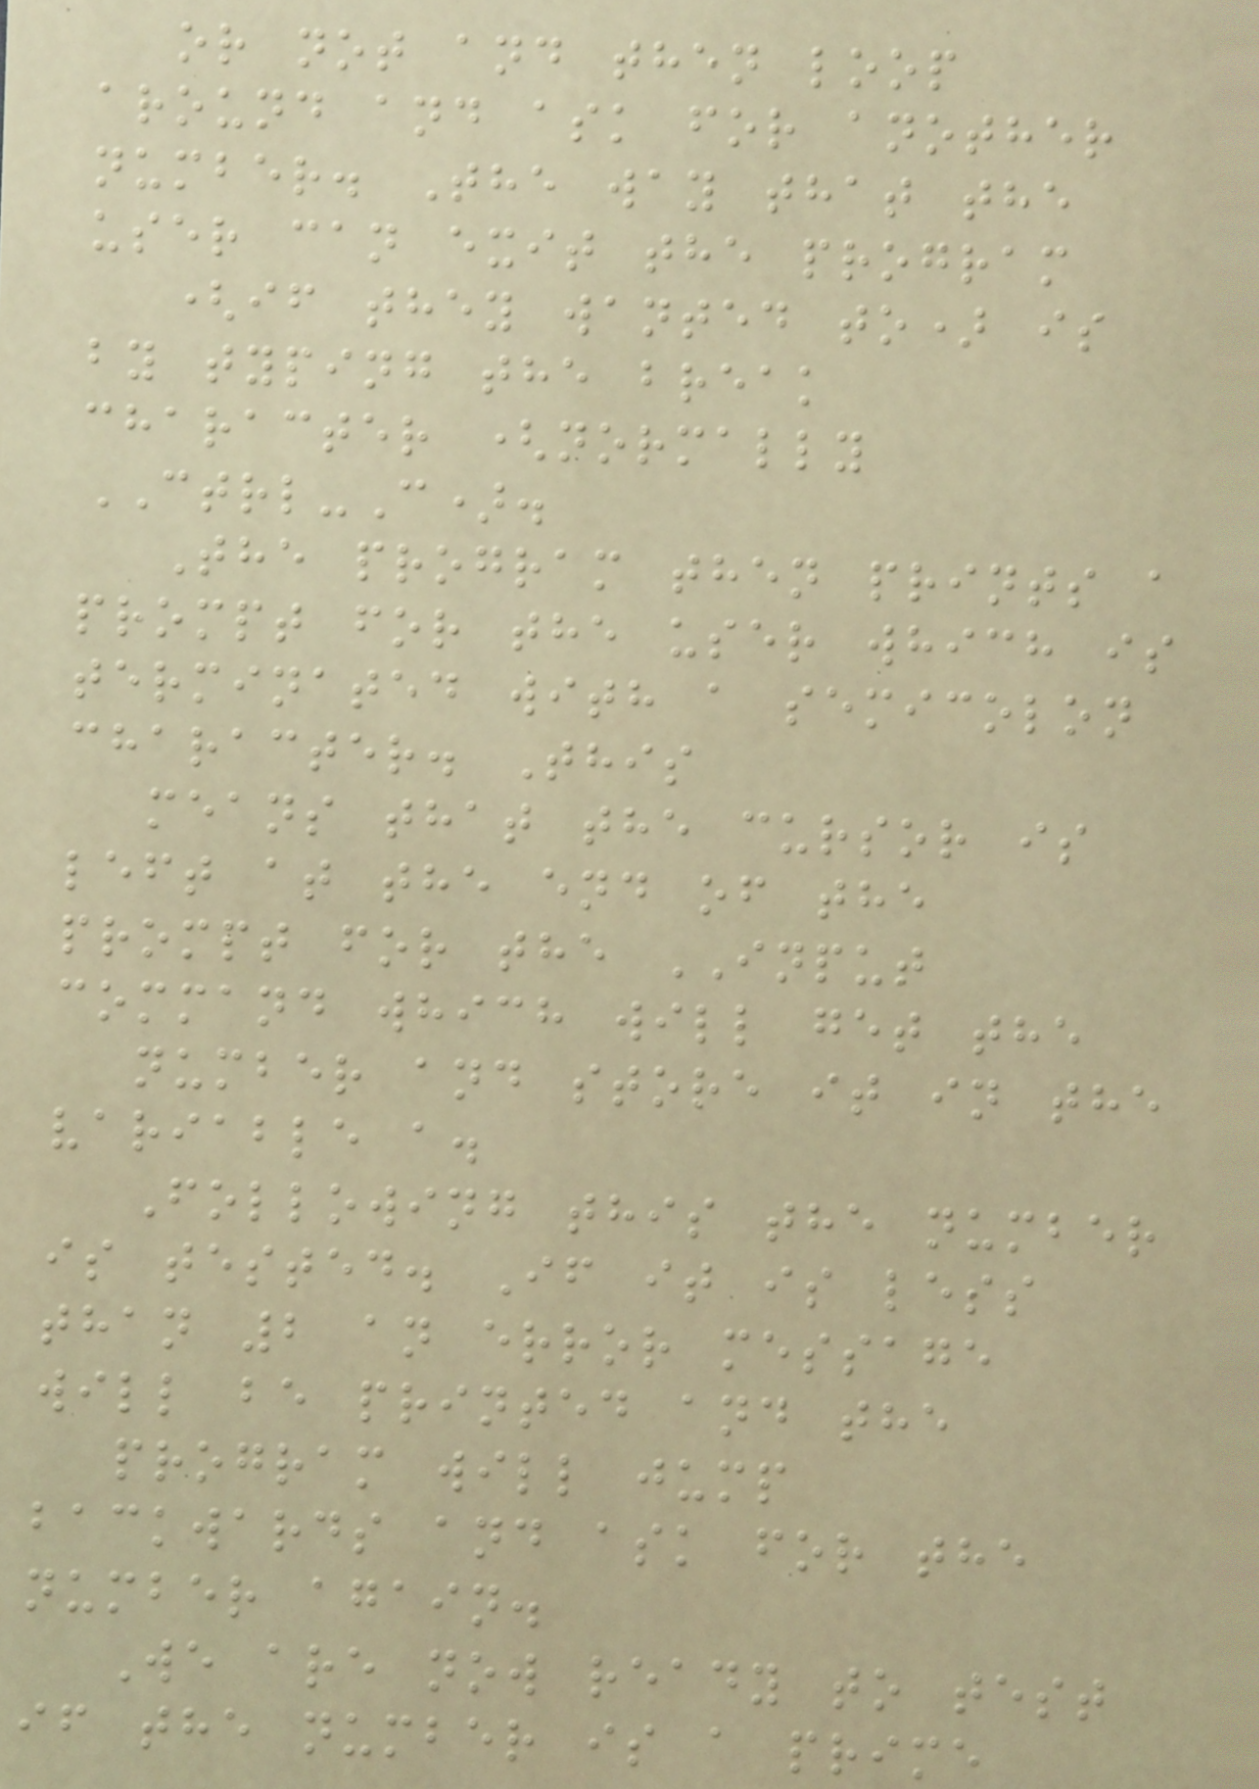or not and then loop
around and ask for another
number. The way that the
user can exit the program
(if they wanted to) is
by typing the break
character (normally
CTRL-C).
The program then prints a
prompt for the user which is
terminated with a semicolon
character. This
means that the cursor is
left at the end of the
prompt for the INPUT
command which will get the
number and store it in the
variable a.
Following this the number
is tested. If it is less
than 2 an error message
will be printed and the
program will jump
backwards and ask for the
number again.
We are now ready to test
if the number is a prime
